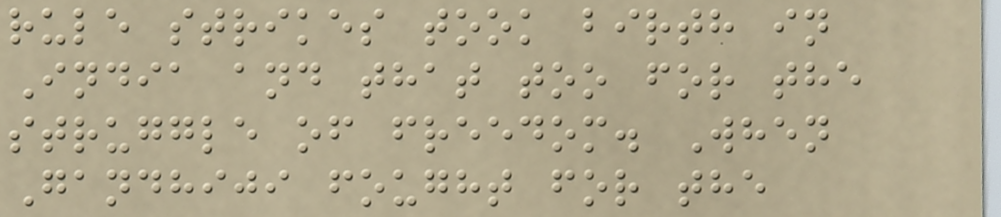rule strikes took birth in
India and that too for the
struggle of freedom. When
Gandhiji fought for the
